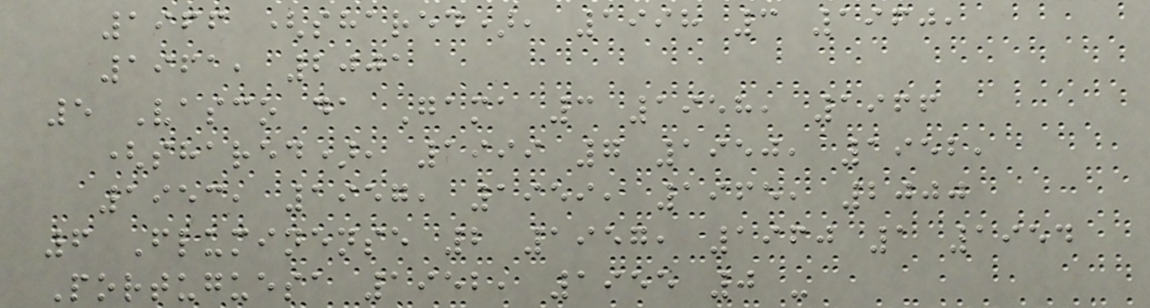1966 (shared), 1998 3 1960,
1961, 2001
5 Vasco da Gama 3 1958, 1966
(shared), 1999 7 1950, 1952,
1953, 1957, 1959, 1965, 2000
6 Fluminense 2 1957, 1960 1 1954
Portuguesa 1952, 1955 0 -
